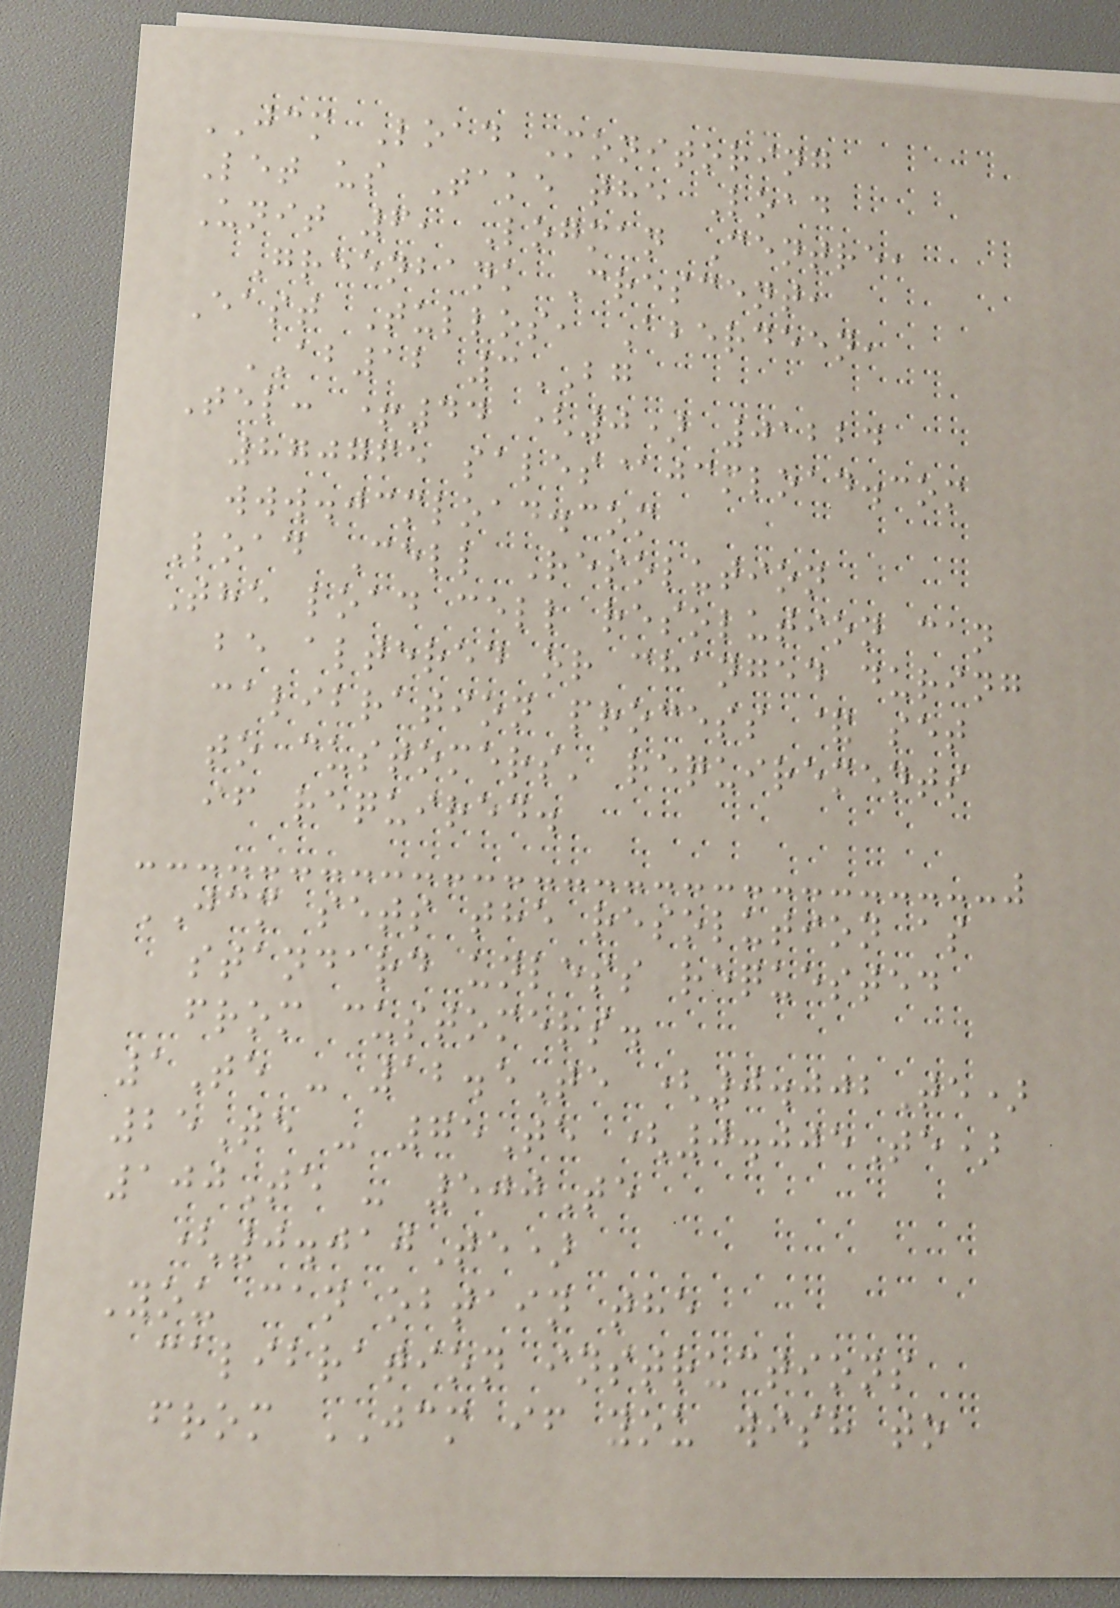JCM Load Monitoring
Let us Take the Load
Unit 6, Logman Centre,
Greenbank Crescent,
East Tullos, Aberdeen,
AB12 3BG
Tel: +44 (0) 01224
870765 sales@jcmload.com
www.jcmload.com
Load Cell Resolution
The load cell resolution can
be altered or changed during
calibration process & set
to customers' requirements
if required.
JCM sets the resolution as
standard unless requested
from customers.
1Te - 12.5Te (0.002Te)
25Te - 75Te (0.005Te)
100Te - 500Te
(0.010Te)
You can obtain the
calibration instructions
from JCM if you wish to
